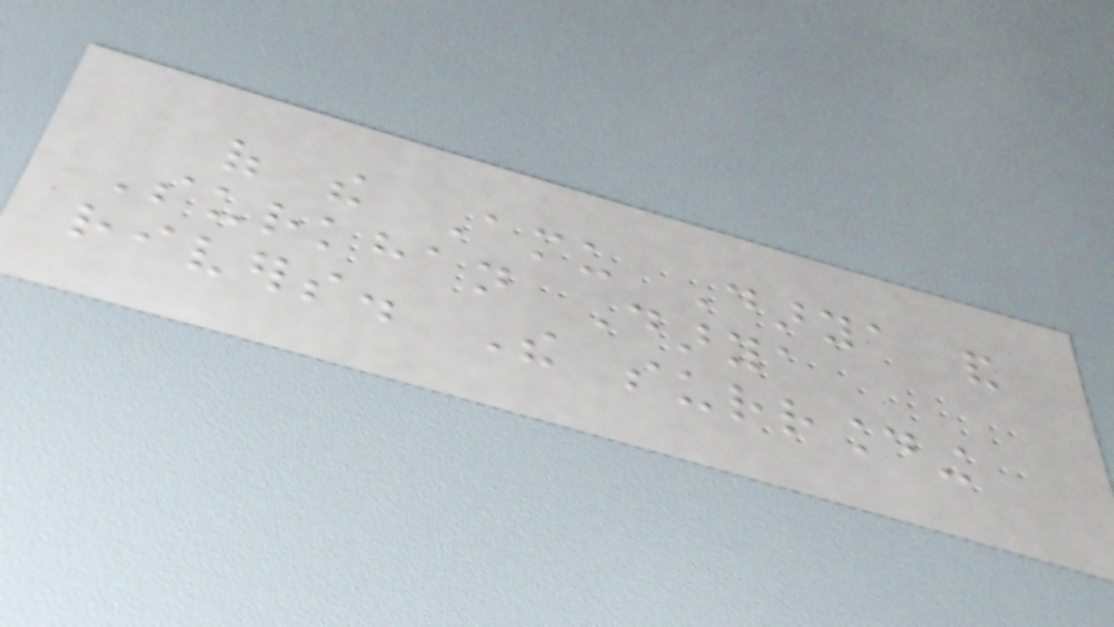of the Amu Darya and
Surkhan Darya
rivers. The surrounding
